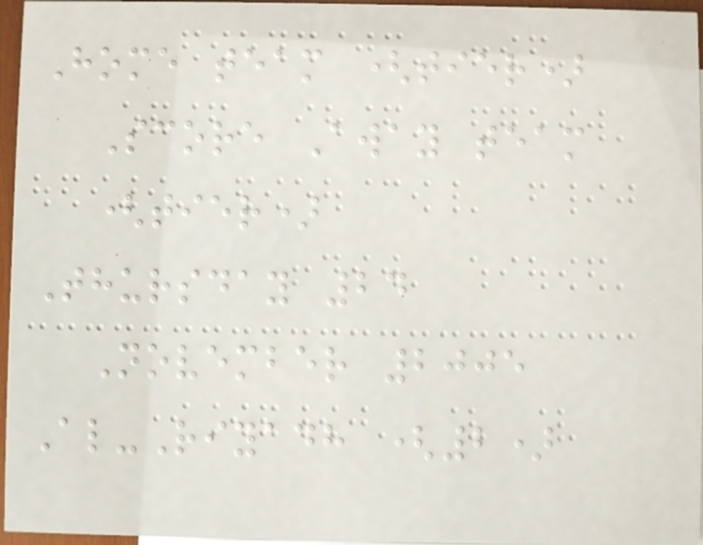Home team (tier)
Score Away team
(tier)
Thursday 24
November 2005
Al-Riyadh (2)
